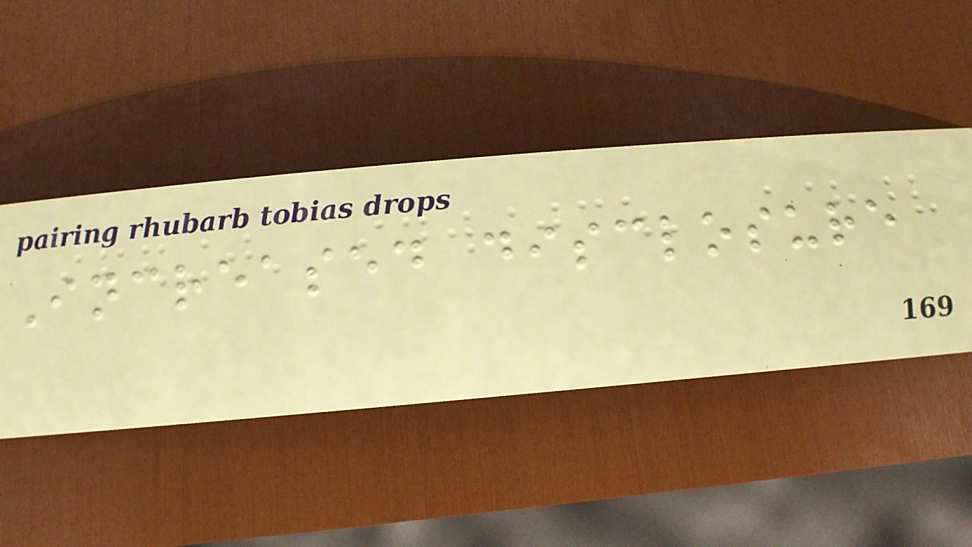Increased disclosure
